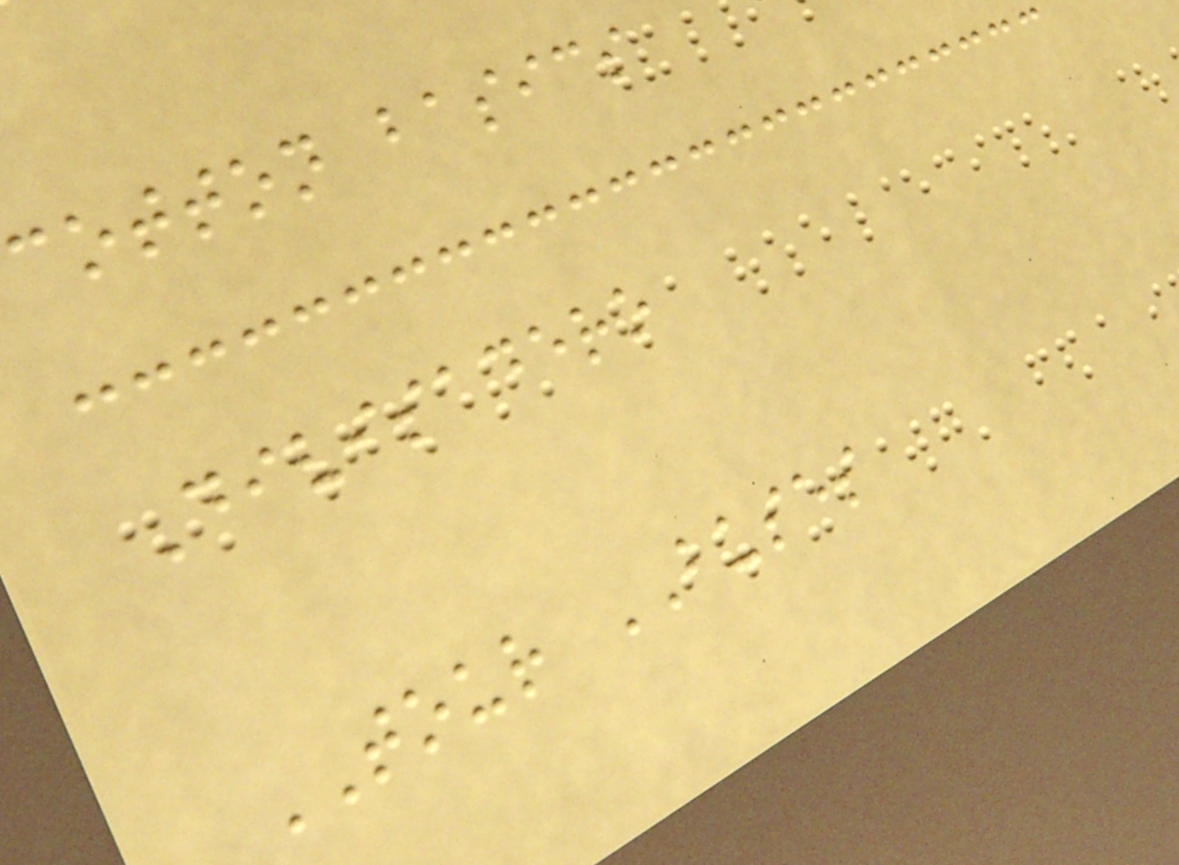cotton basics
Divisadero
TOUR BUSES
